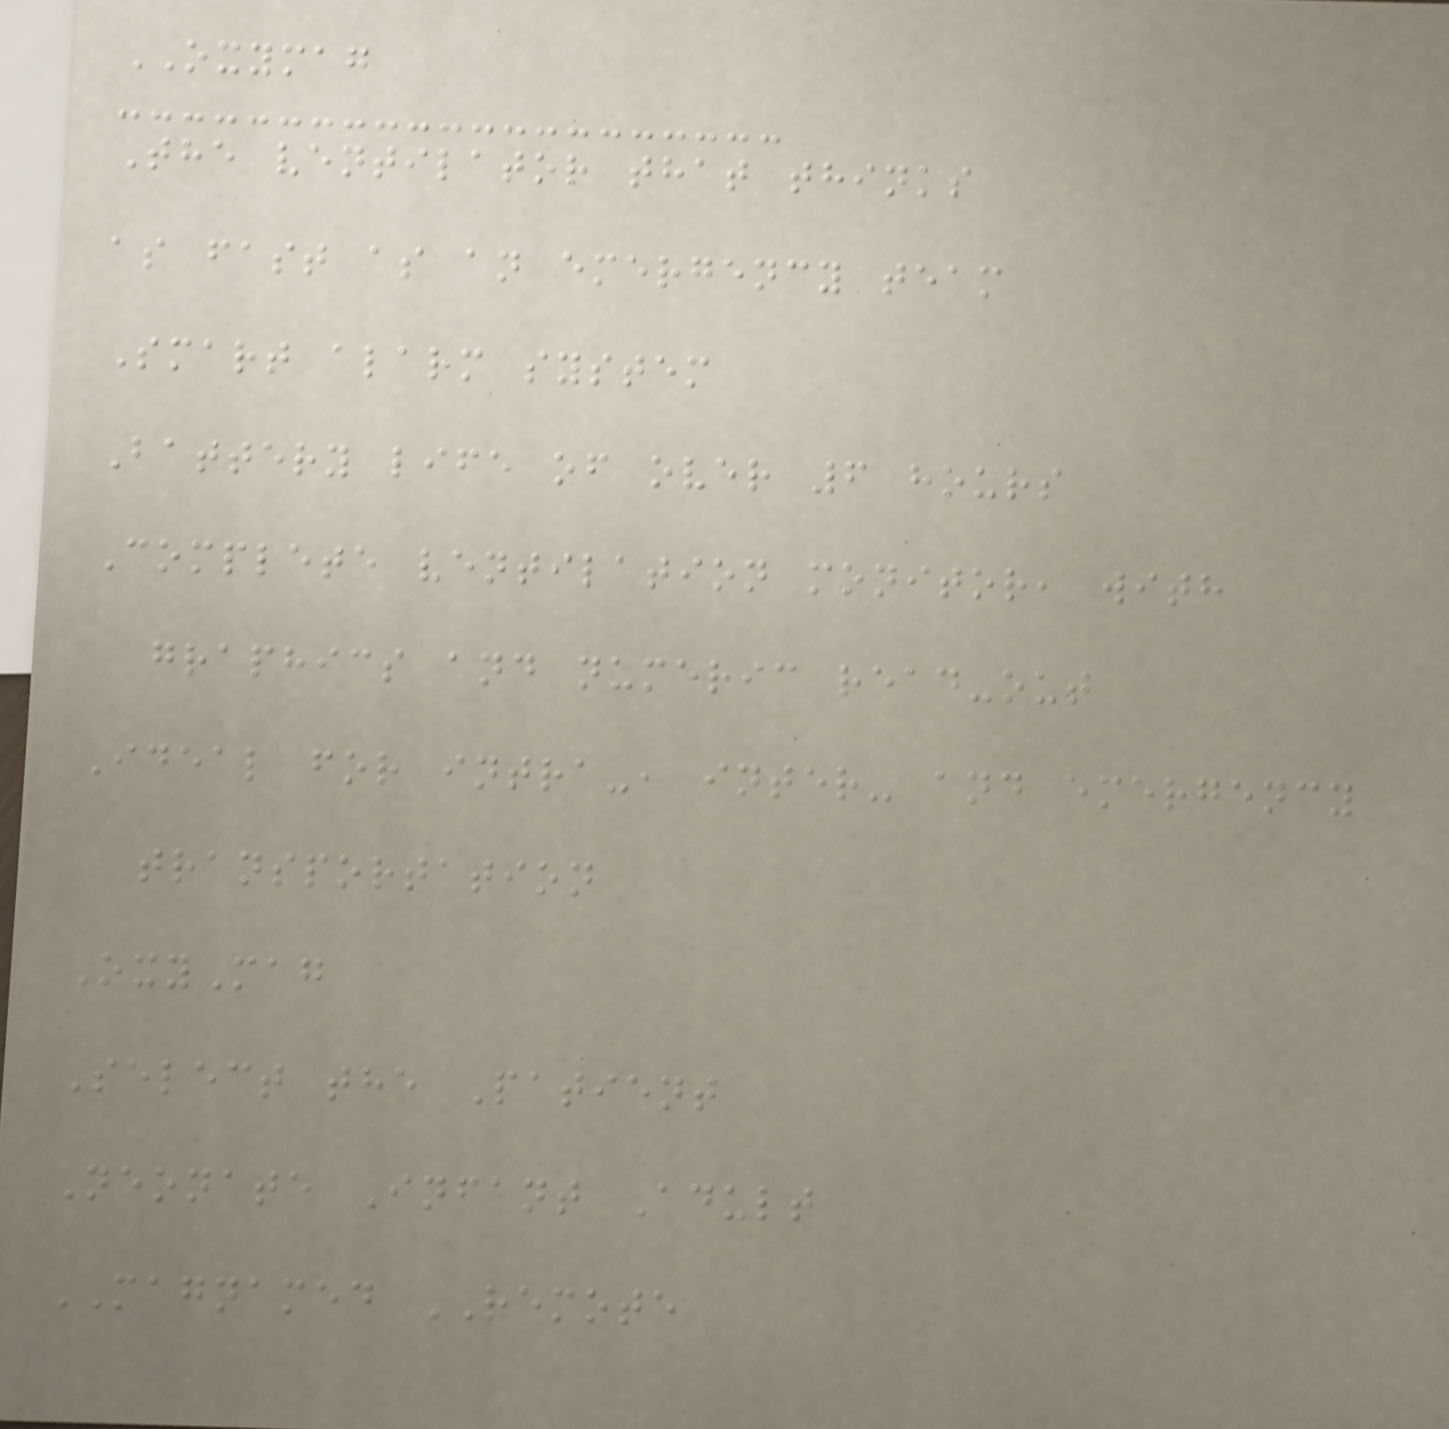OXYMAG
The ventilator that thinks
as fast as an emergency team
Smart alarm system
Battery life of over 6 hours
Complete ventilation monitor, with
graphics and numeric read-out
Ideal for intra-, inter- and emergency
transportation
OxyMag
Select the Patient
Neonate Infant Adult
MAGNAMED REMOTE
